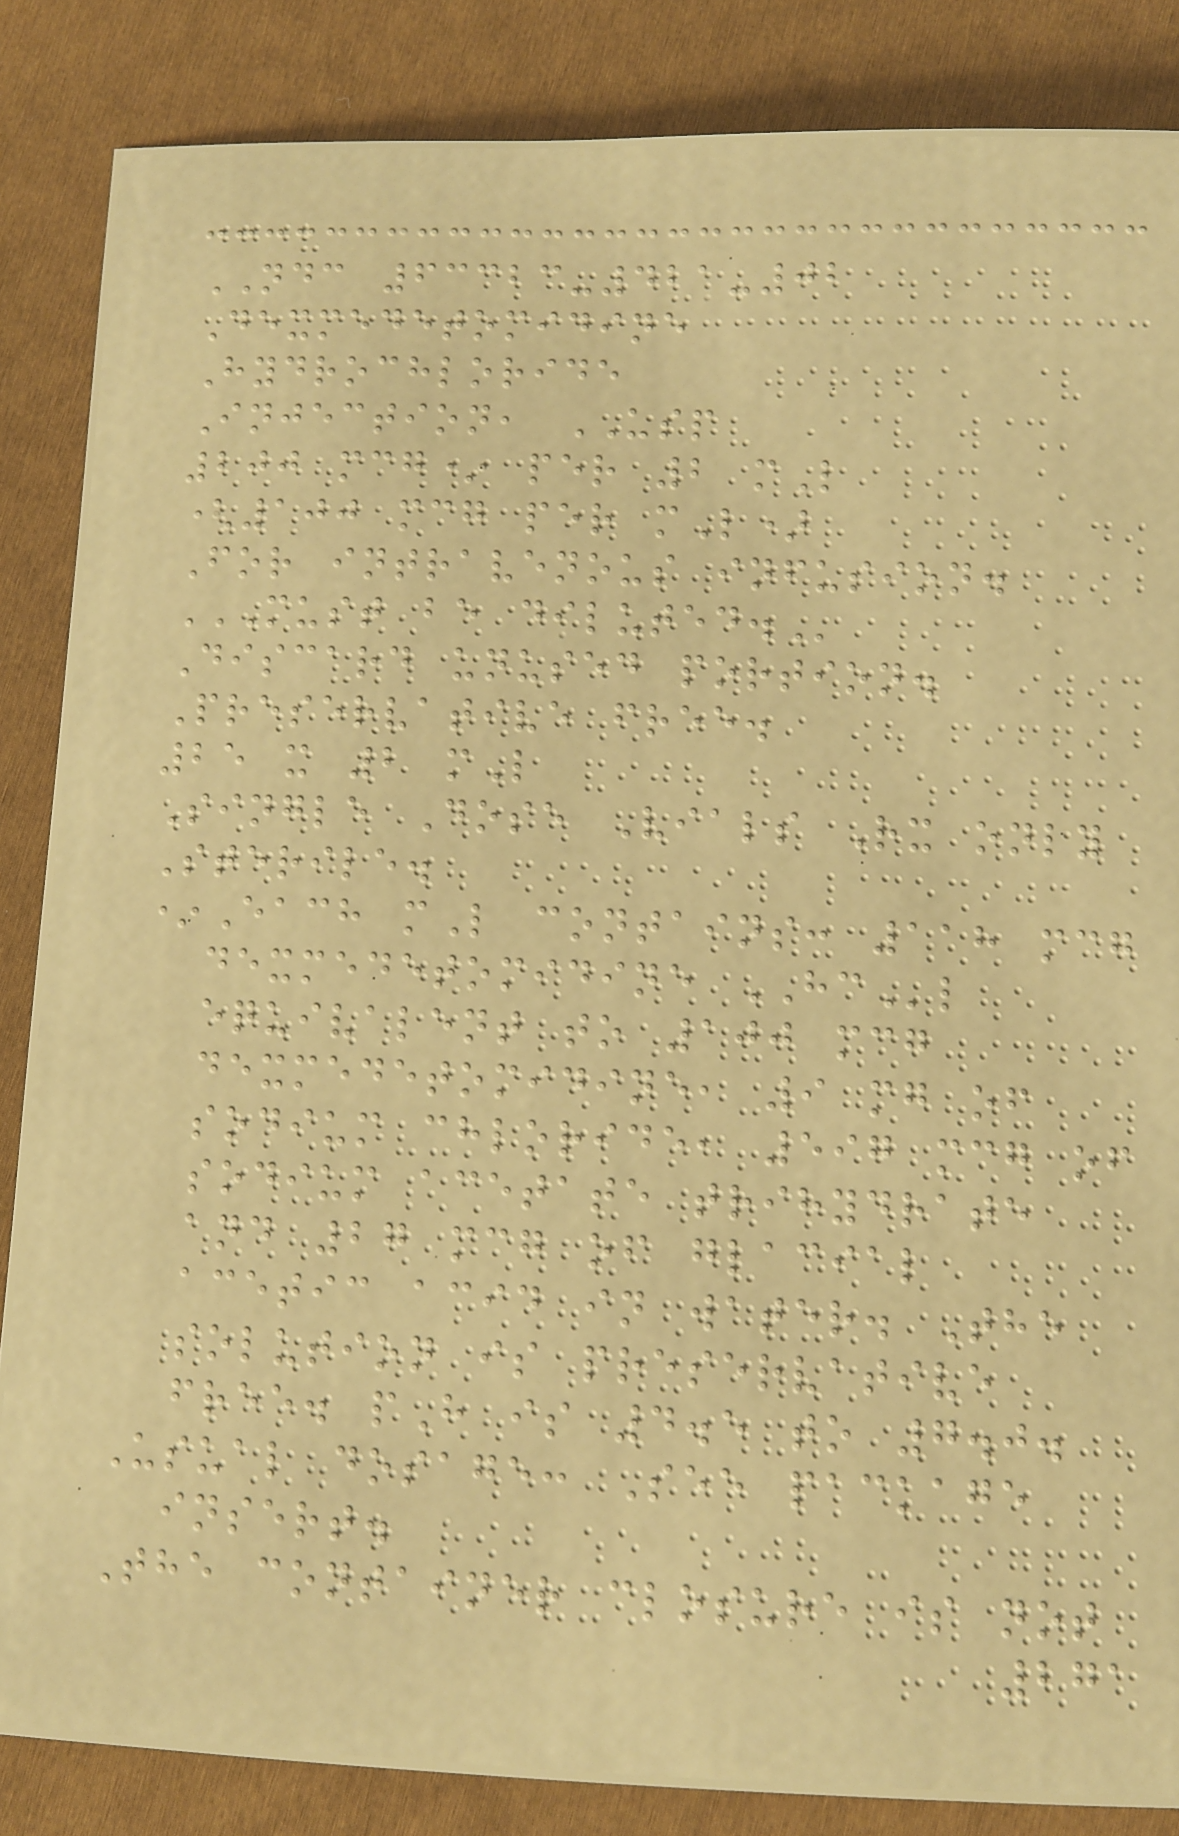NDC 63323-421-02
Dexmedetomidine
Hydrochloride
Injection, USP
200 mcg* per 2 mL
(100 mcg per mL)
For intravenous infusion.
MUST BE DILUTED.
Discard unused portion.
Preservative free.
25 x 2 mL
Single Dose Vials Rx only
Sterile.
*Each mL contains: 118 mcg
dexmedetomidine HCl
equivalent to 100 mcg
dexmedetomidine, 9 mg of
sodium chloride, 597 mcg of
sodium acetate trihydrate
and 27 mcg of glacial
acetic acid in water. The
solution is preservative
free. pH is 4.5 to 7.0.
Usual dosage: See package
insert.
The container closure is not
271
